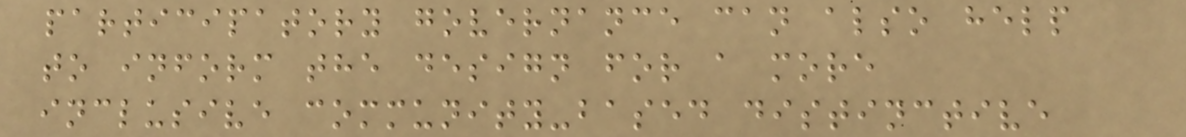participatory governance can also help
to inform the design for a more
inclusive community-based distinctive
